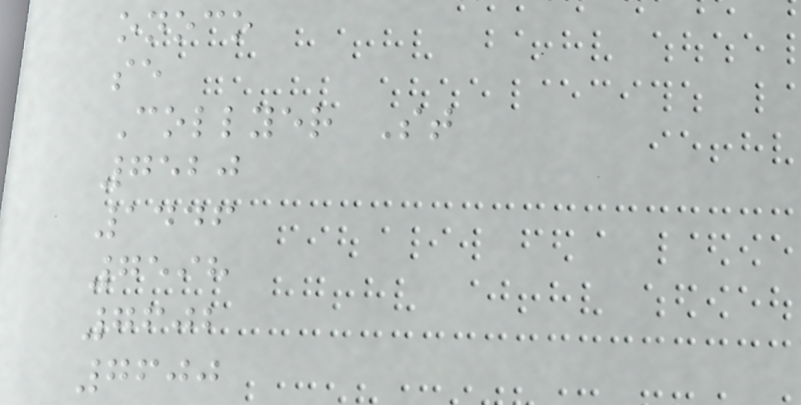onoco
se
Collyer St
7520
1446
7598
7602
7600
